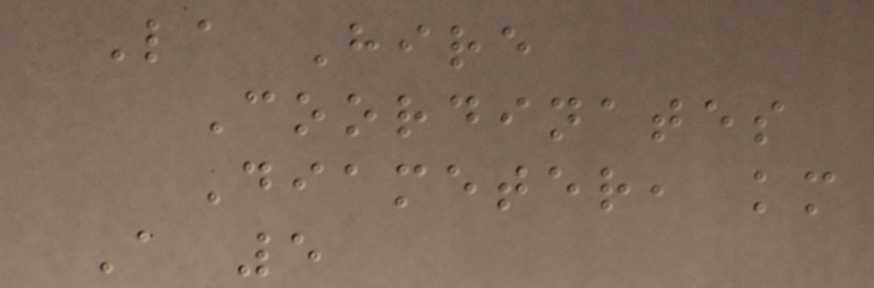La Hire
Coordinates
Diameter, km
A 5
